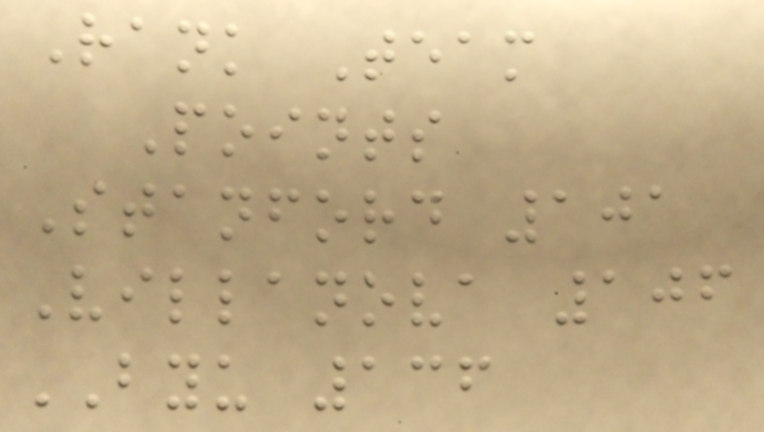Rank Team
Points
Stanford 101
Villanova 106
BYU 136
